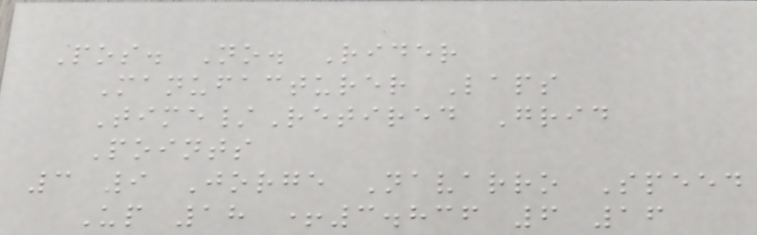Pos. No. Rider
Manufacturer Laps
Time/Retired Grid
Points
3 9 Jorge Navarro Speed
Up 18 +3.836 6 16
